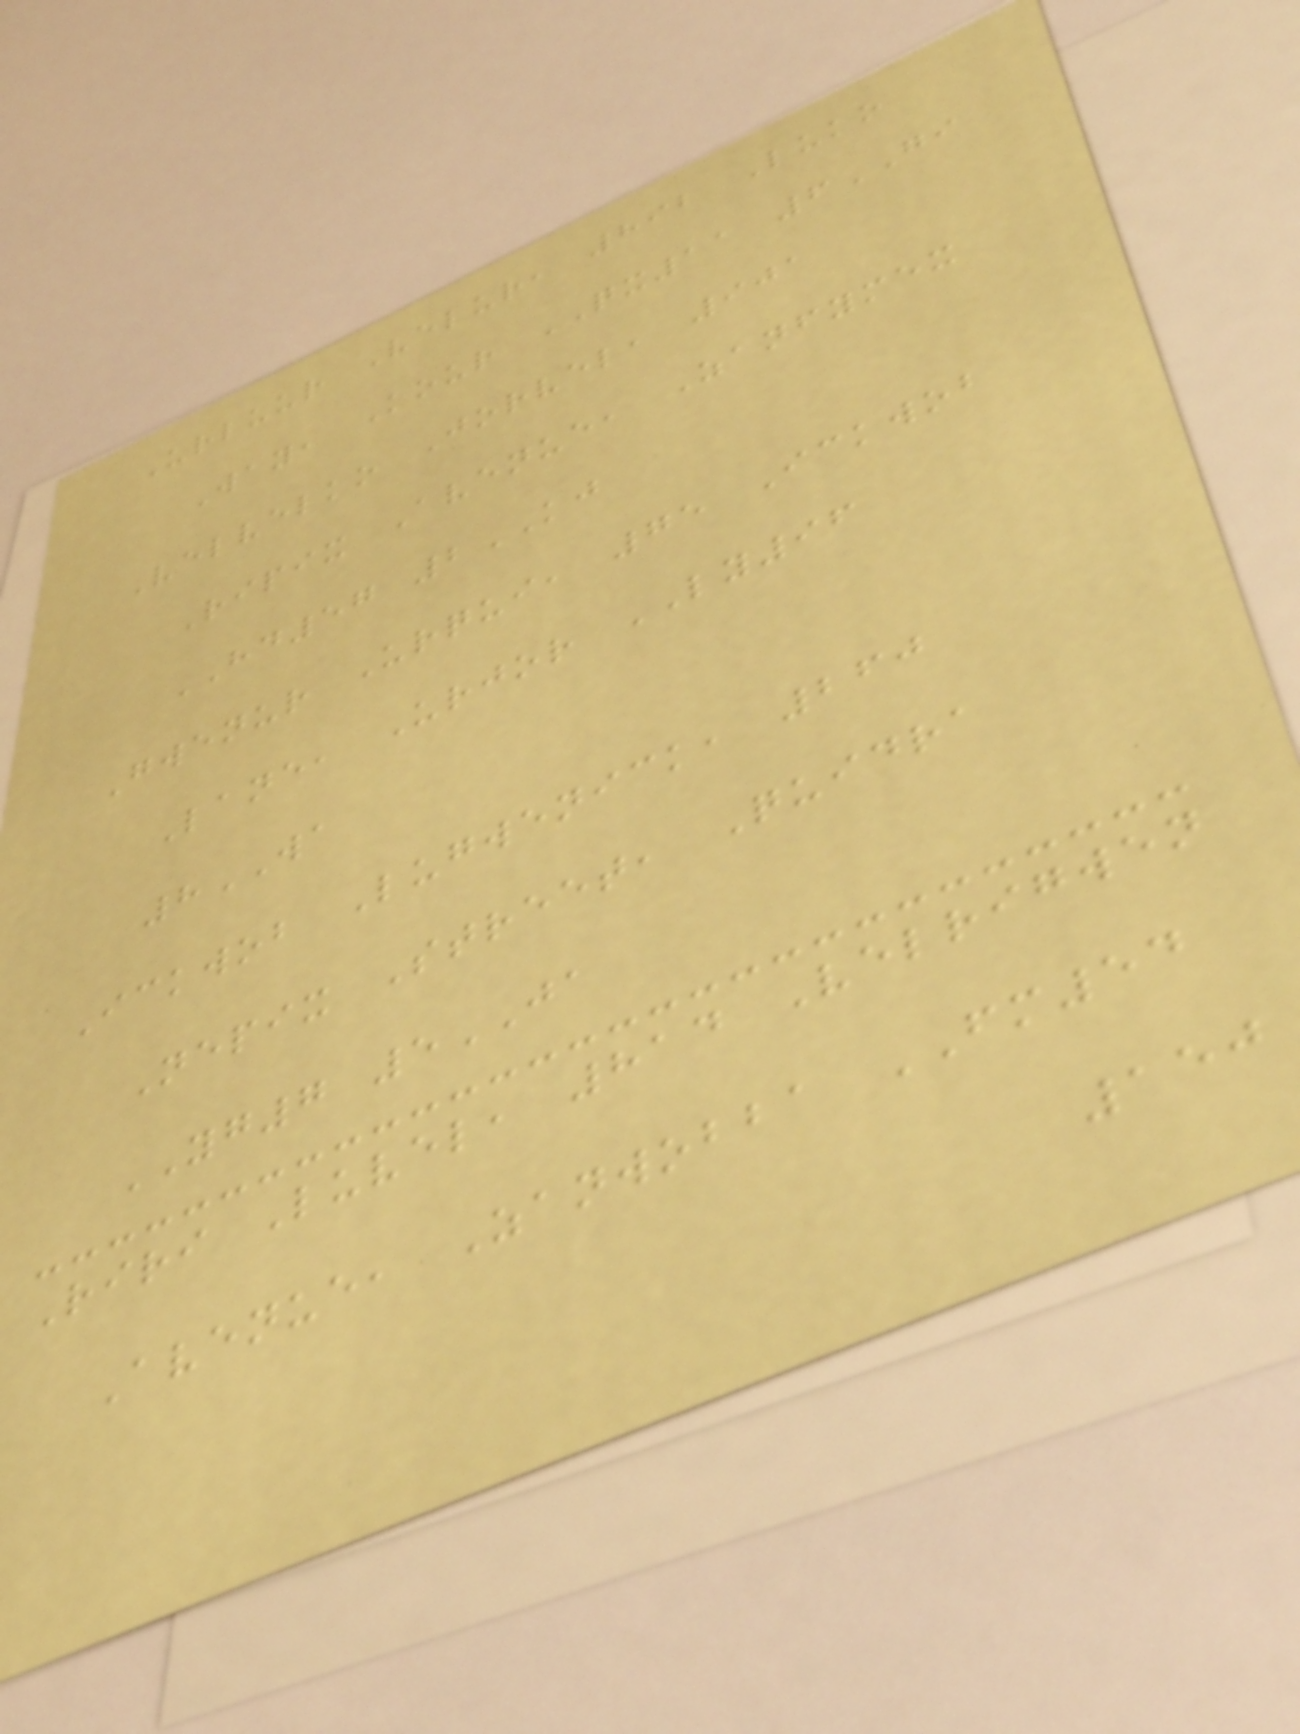Urluur Velur, 892 Luko
Way, Kour QX11 6GI
Velvelko Jorvel, 901
Ripix Avenue, Zanfymex
HD57 2KJ
Gwenur Urqui, 75 Ickwob
Lane, Urjor LY96
8WA
Ickwob Lugwenick, 260
Nepix Street, Quidra
YG7 5JA
Riri Luvel, 814 Velrigwen
Avenue, Zanwobba FM54
150
